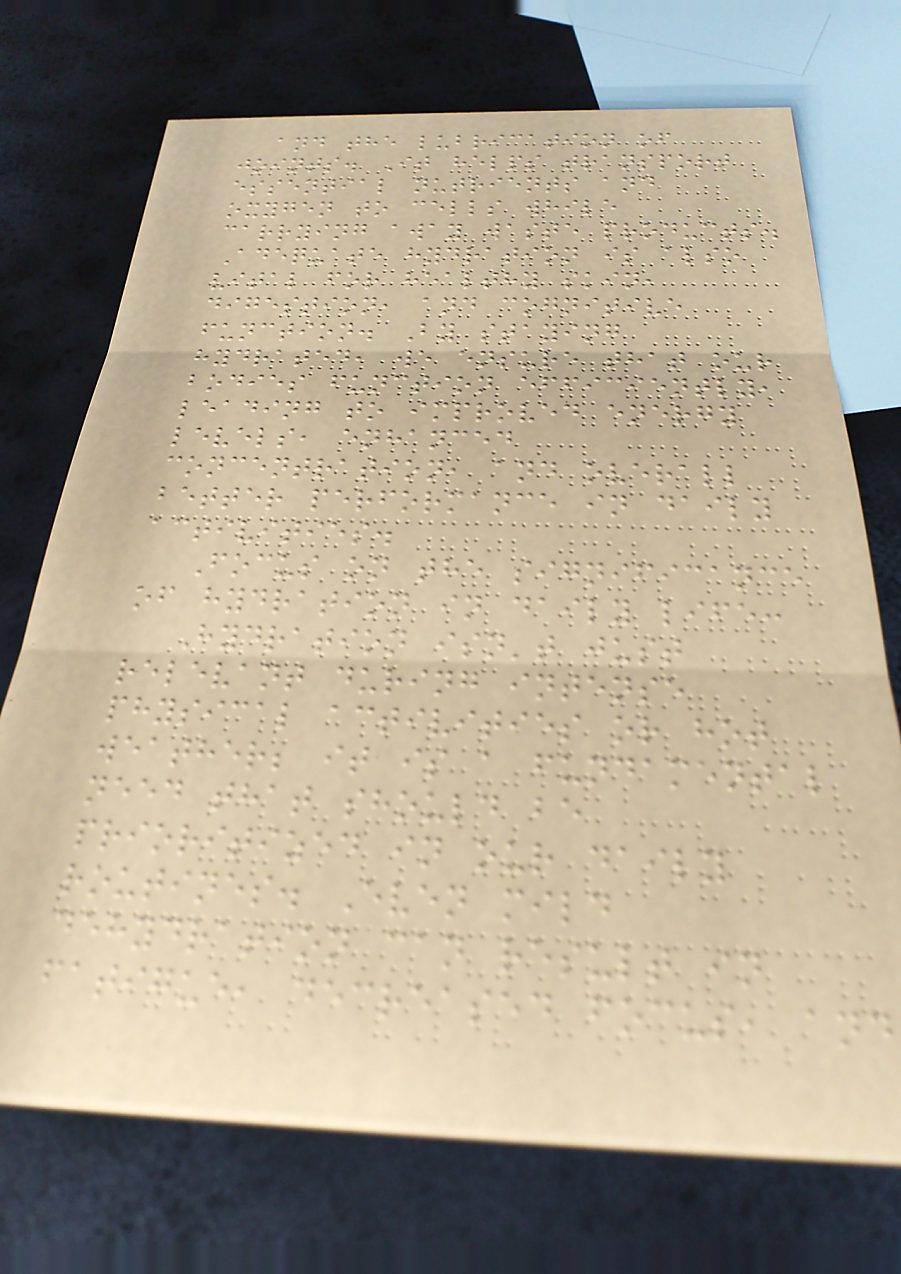and the lubrication of
joints. It helps transport
essential nutrients and
oxygen to cells while
carrying away waste products.
Adequate hydration is also
vital for healthy skin,
digestion, and cognitive
function. By staying
hydrated, we ensure that our
bodies function efficiently,
leading to improved energy
levels, enhanced
concentration, and overall
better performance in daily
activities.
Focus on the significance
of hydration in daily life:
Hydration isn't just
relevant during intense
physical activities or hot
weather; it is a fundamental
need that should be
prioritized in our daily
routines. Even mild
dehydration can result in
fatigue, decreased focus, and
